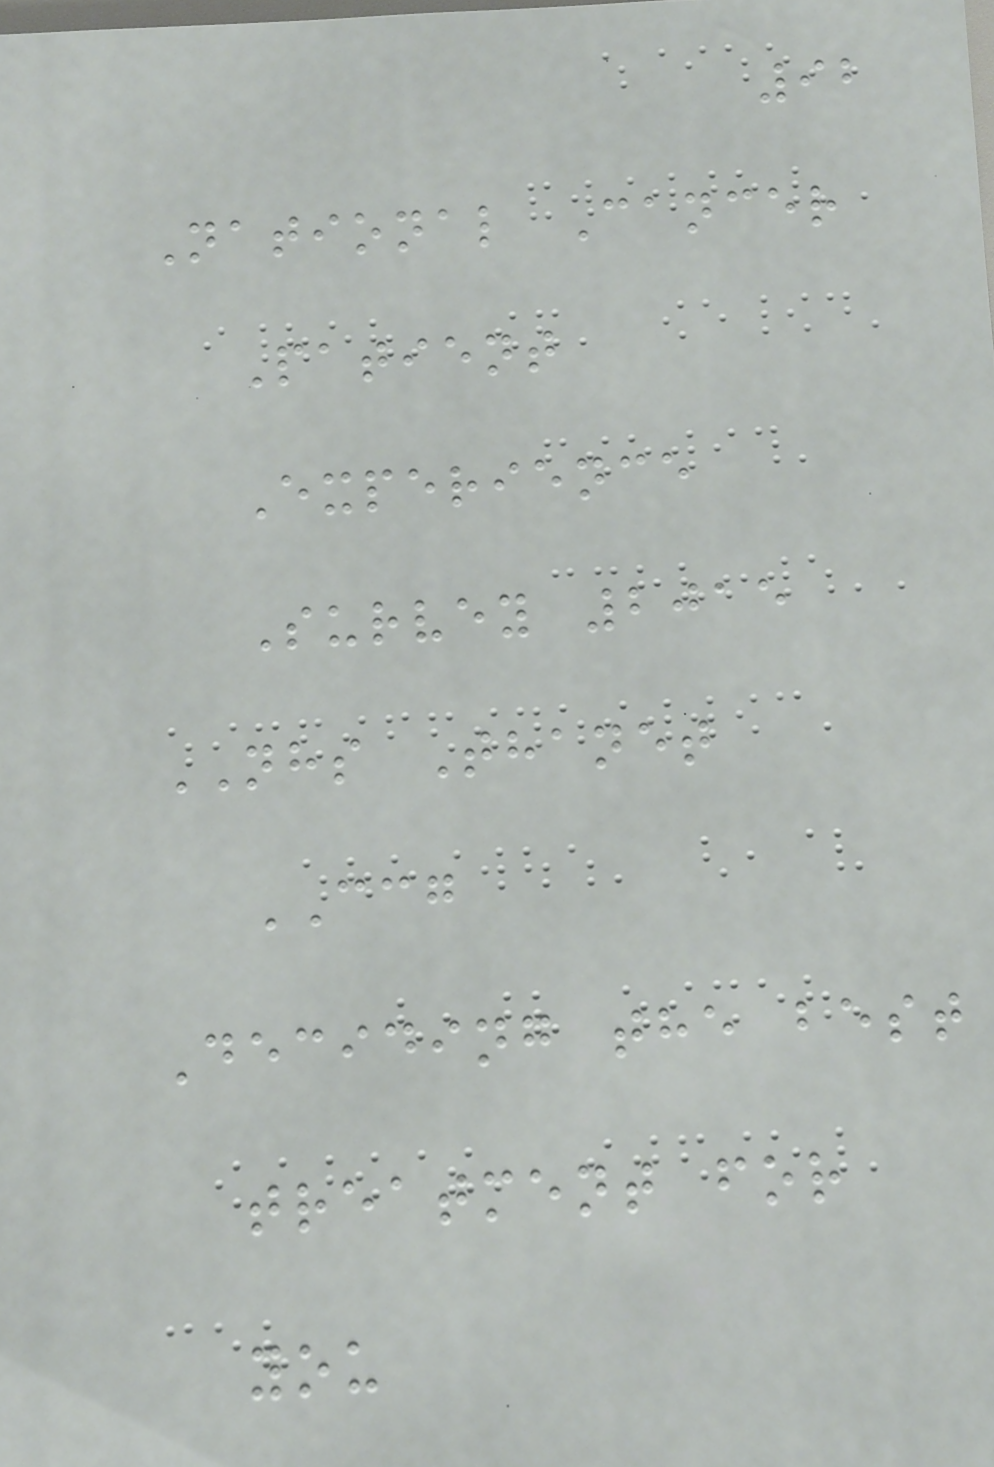92
National Cancer
Patient
Experience
Survey 2015
NHS Thanet
CCG
Deciding the best
treatment for
you
